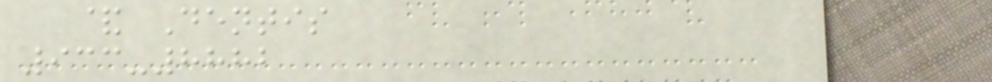& Dentis
933-8882
